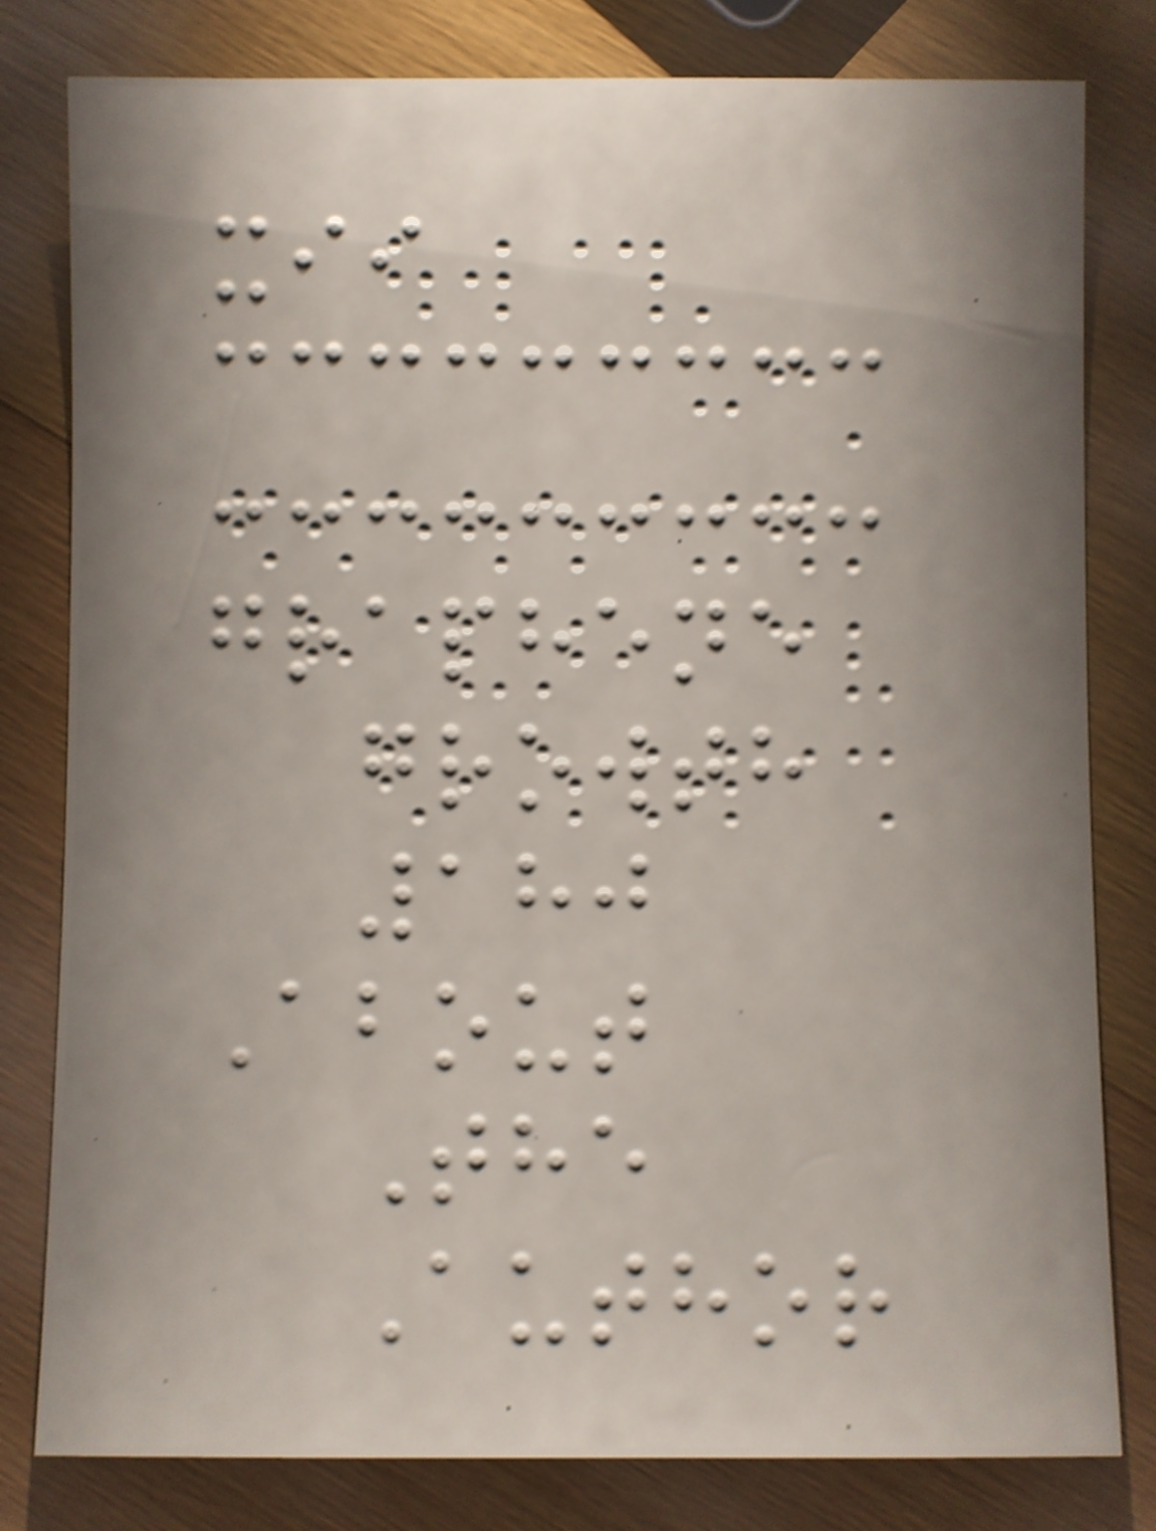xii
graphene
growth
180
About
The
Author
